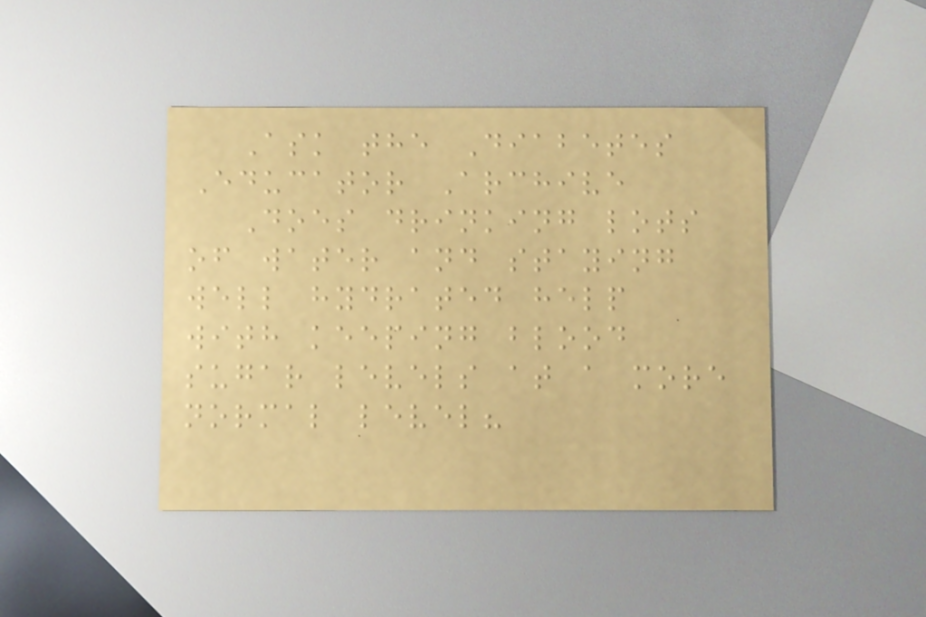Ask the Diabetes
Educator Archive
Does drinking lots
of water and staying
well hydrated help
with keeping blood
sugar levels at a more
normal level?
